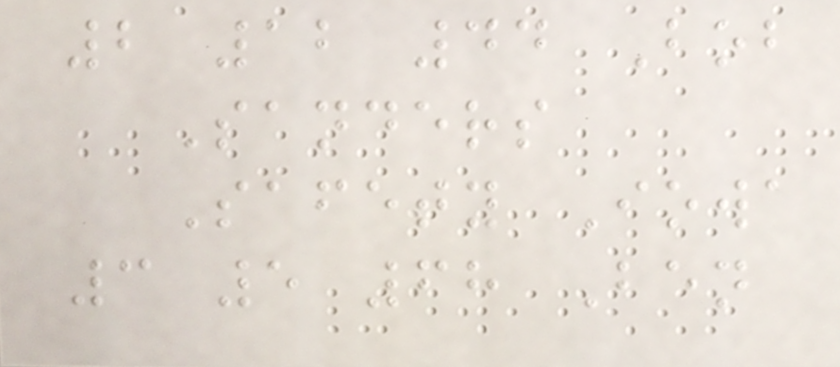2 12 44 Bob
Sanders
Safety Iowa
3 5 68 Ben
